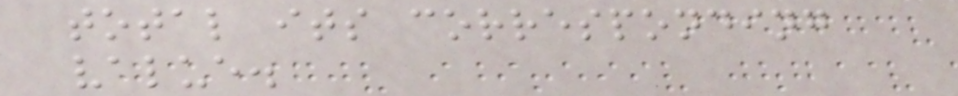total its corresponding
value.
